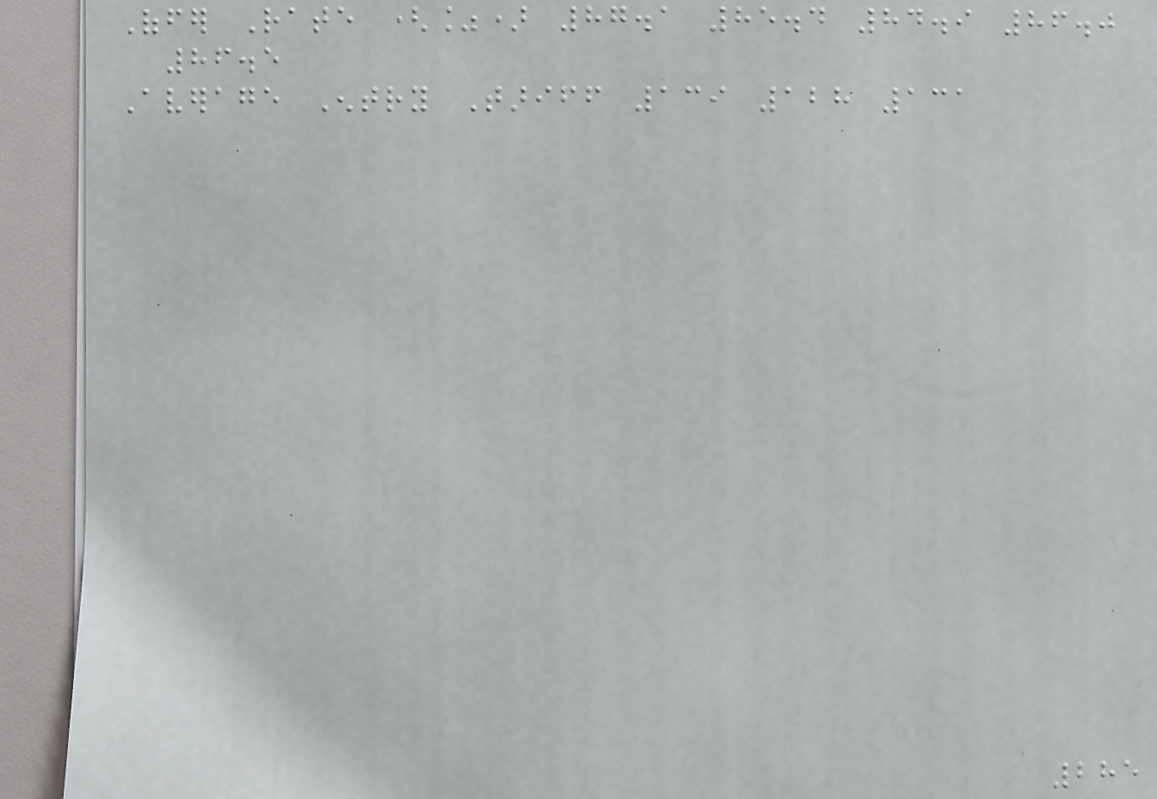Offer Rate (%) 87.1 85.4 84.9 86.0
86.5
Average Entry Tariff 139 128 131
285
